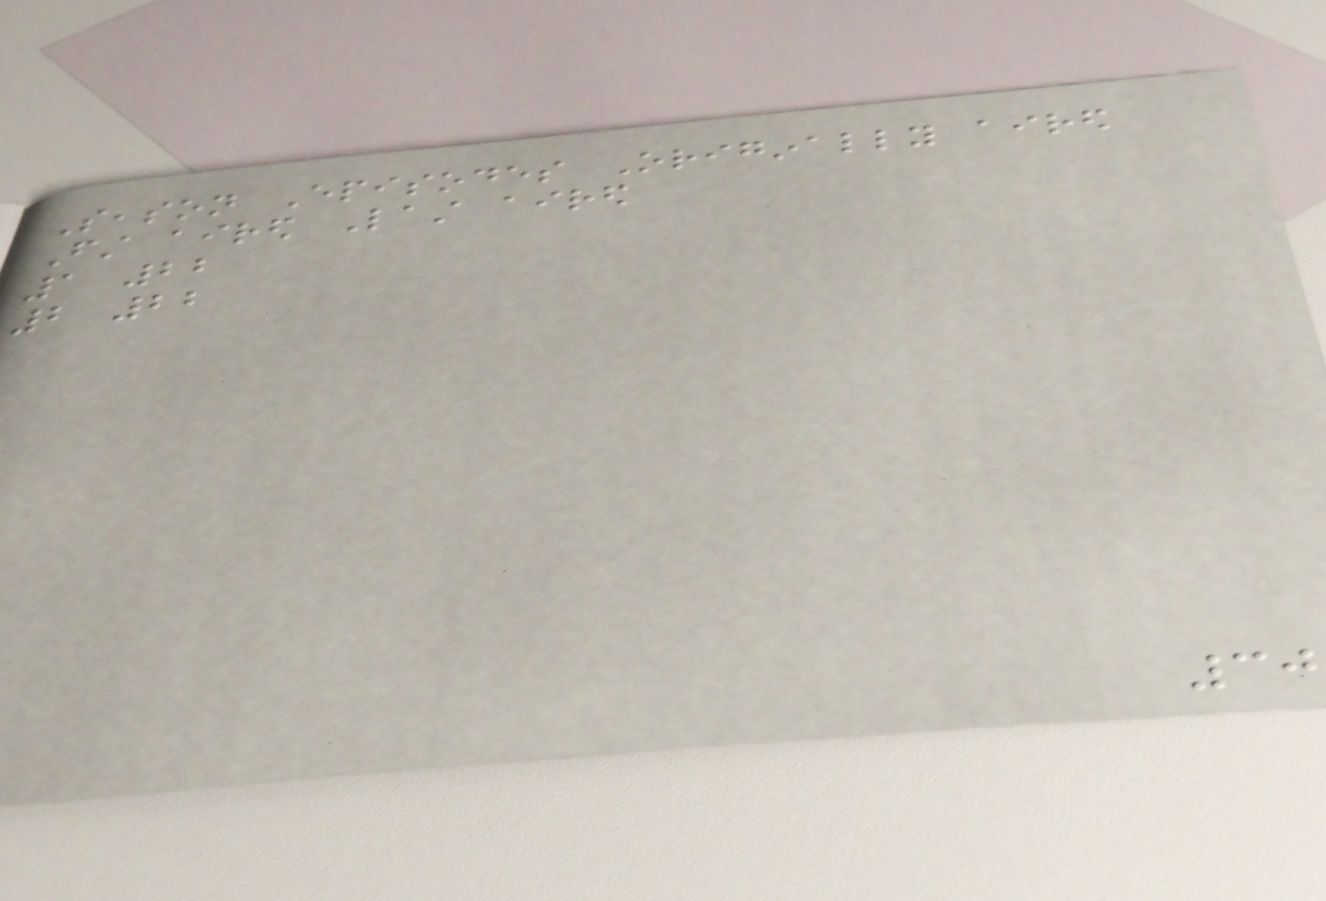Season Episodes Originally aired
First aired Last aired
1 22
2 22
30
